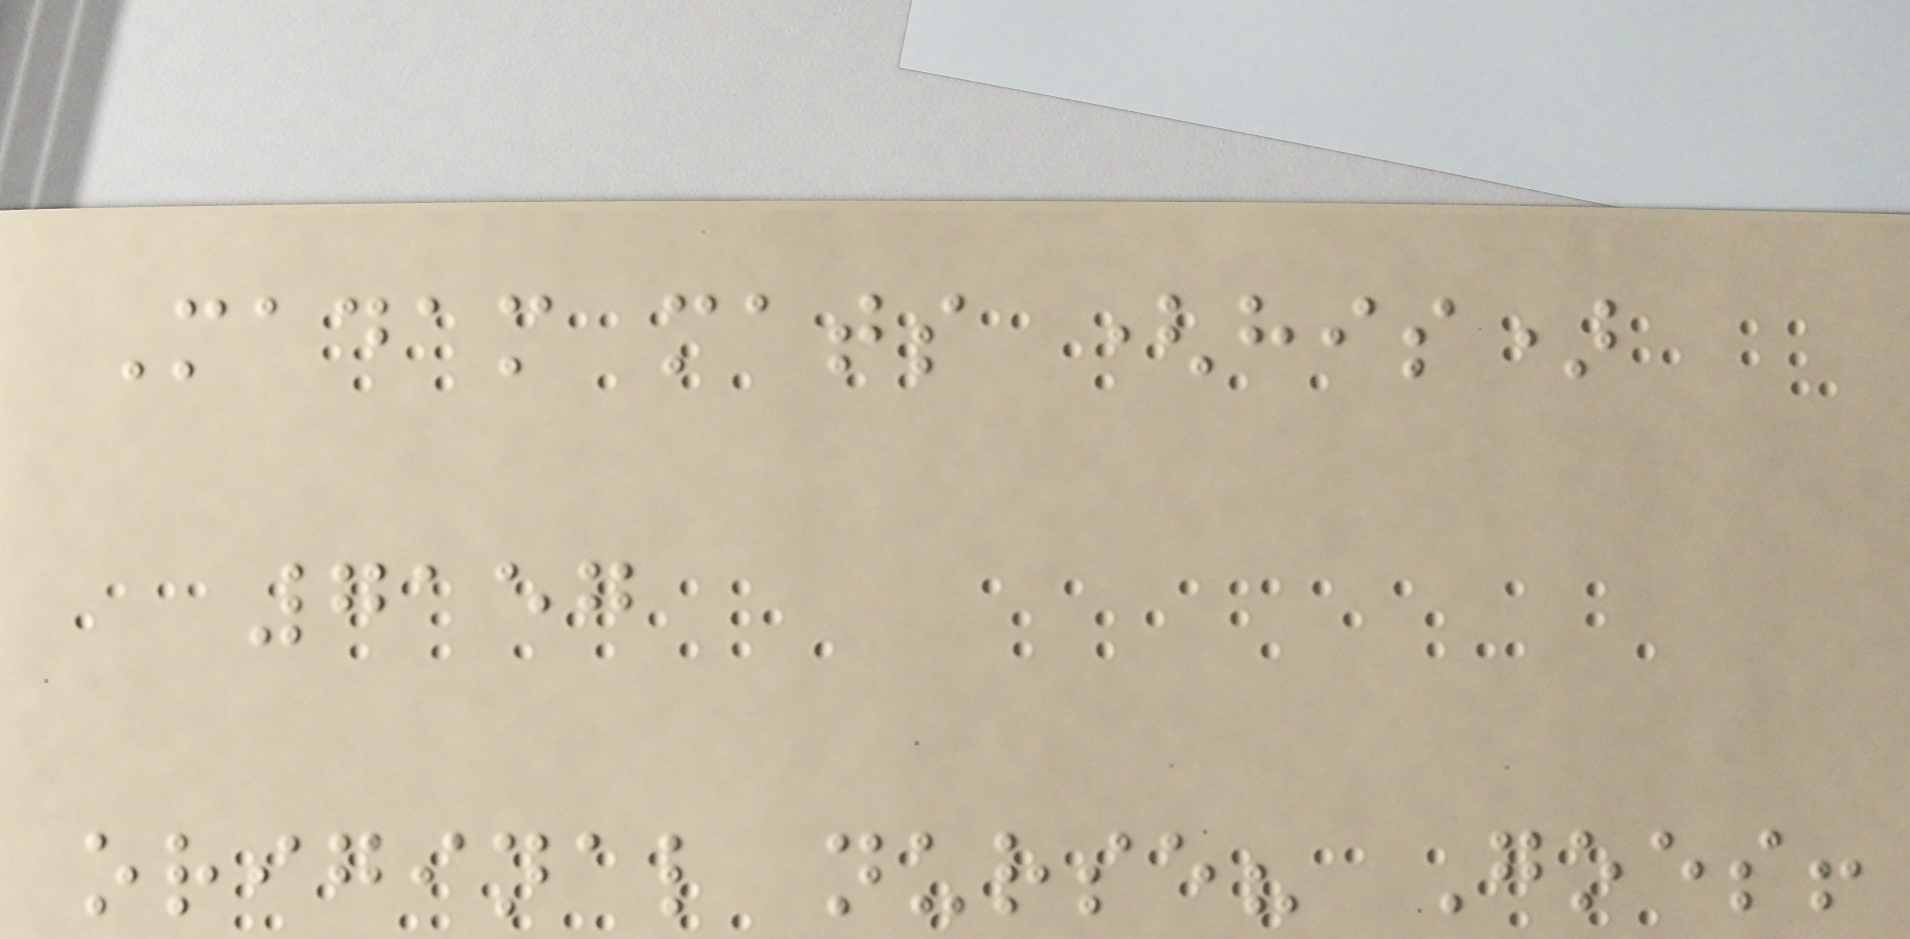Madam mats (his)
7157
original nurse? Goes!
